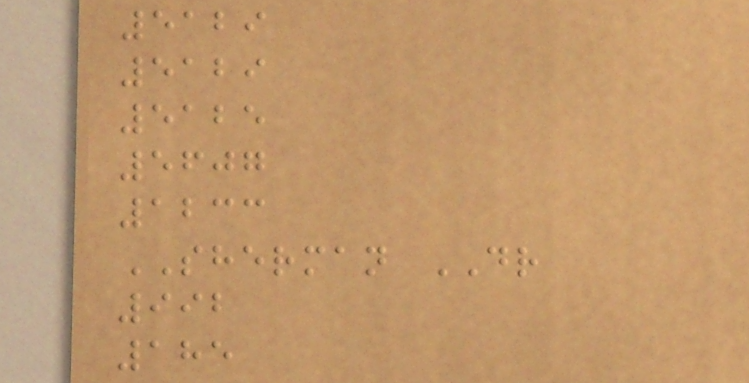5129
5129
5125
5607
1233
SHERMAN DR
992
185
